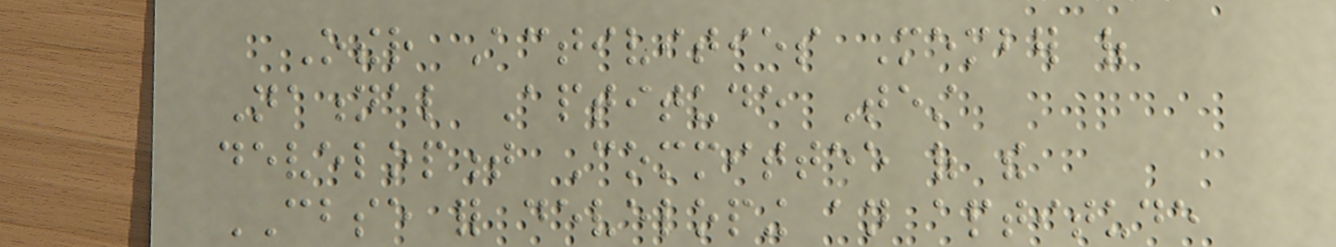Other Activities Member of
National Aptitude Test
development Committee of the
CBSE for developing an aptitude
